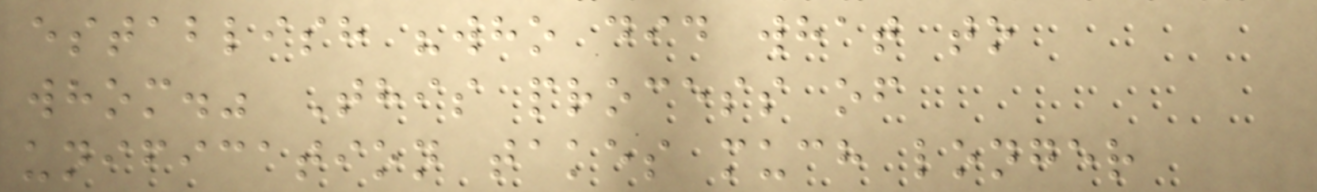establish "who did what to
whom." This process of
unification takes much longer
